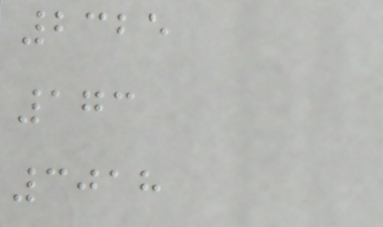2325
173
3018
